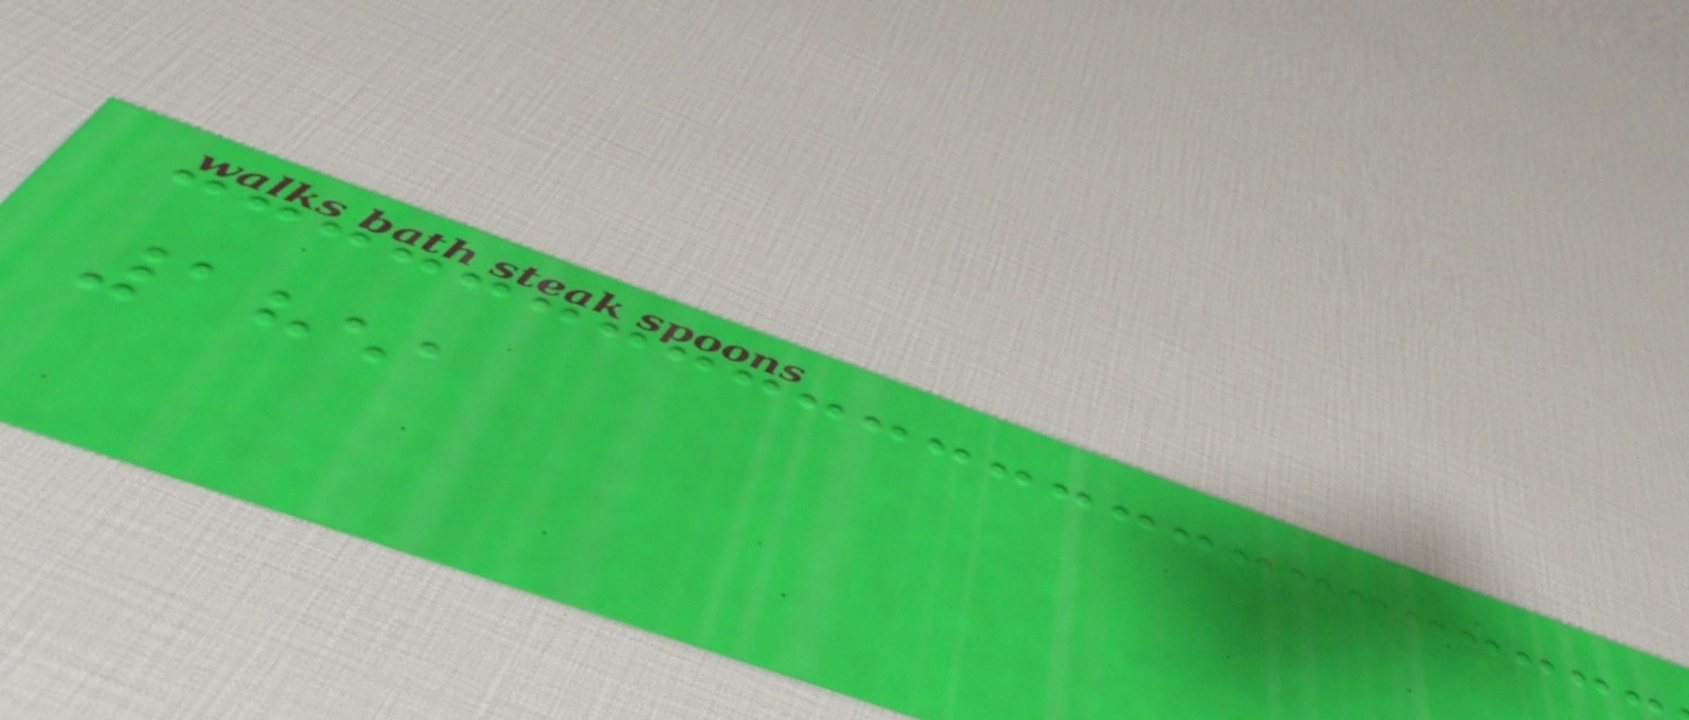1851
